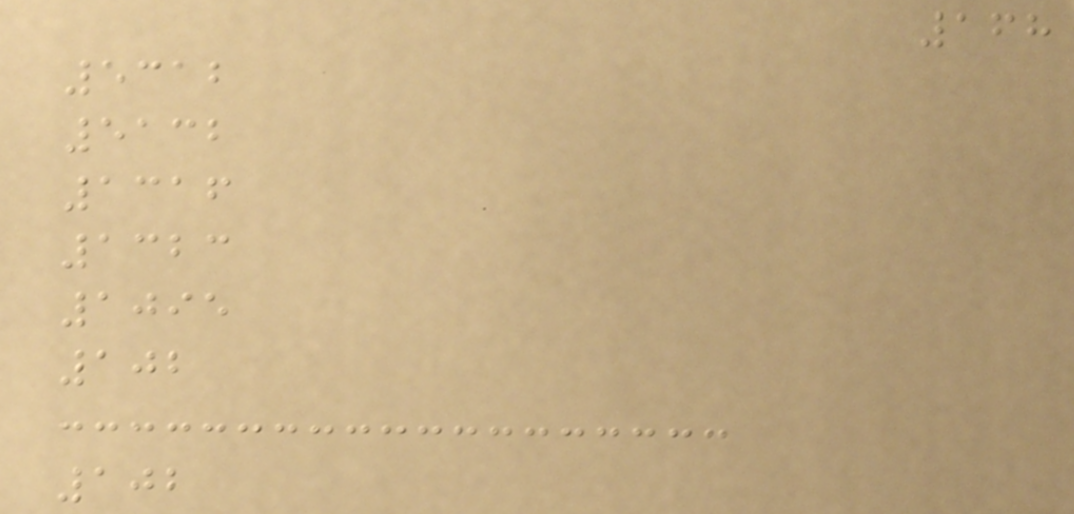168
5312
5132
1316
1323
1095
102
102
